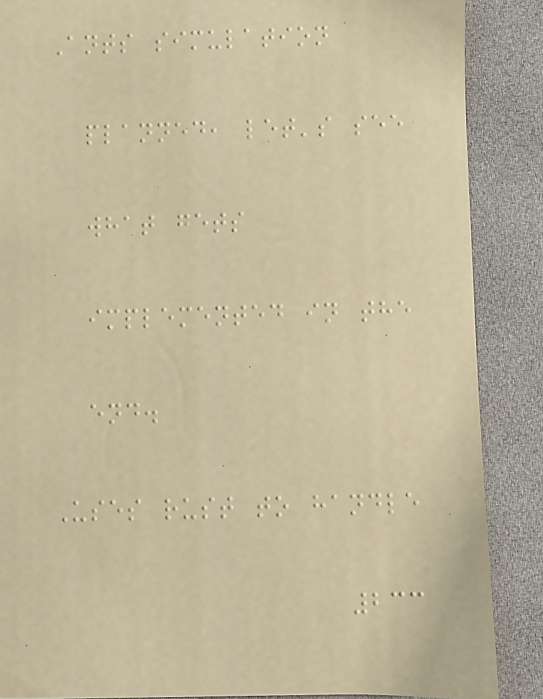Ants simulation
planned, let's see
what gets
implemented in the
end.
Uses rust to handle
233
